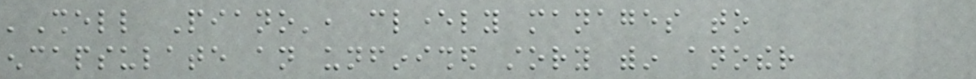'Shell Piano', cleverly manages to
encapsulate an unfinished story within another
